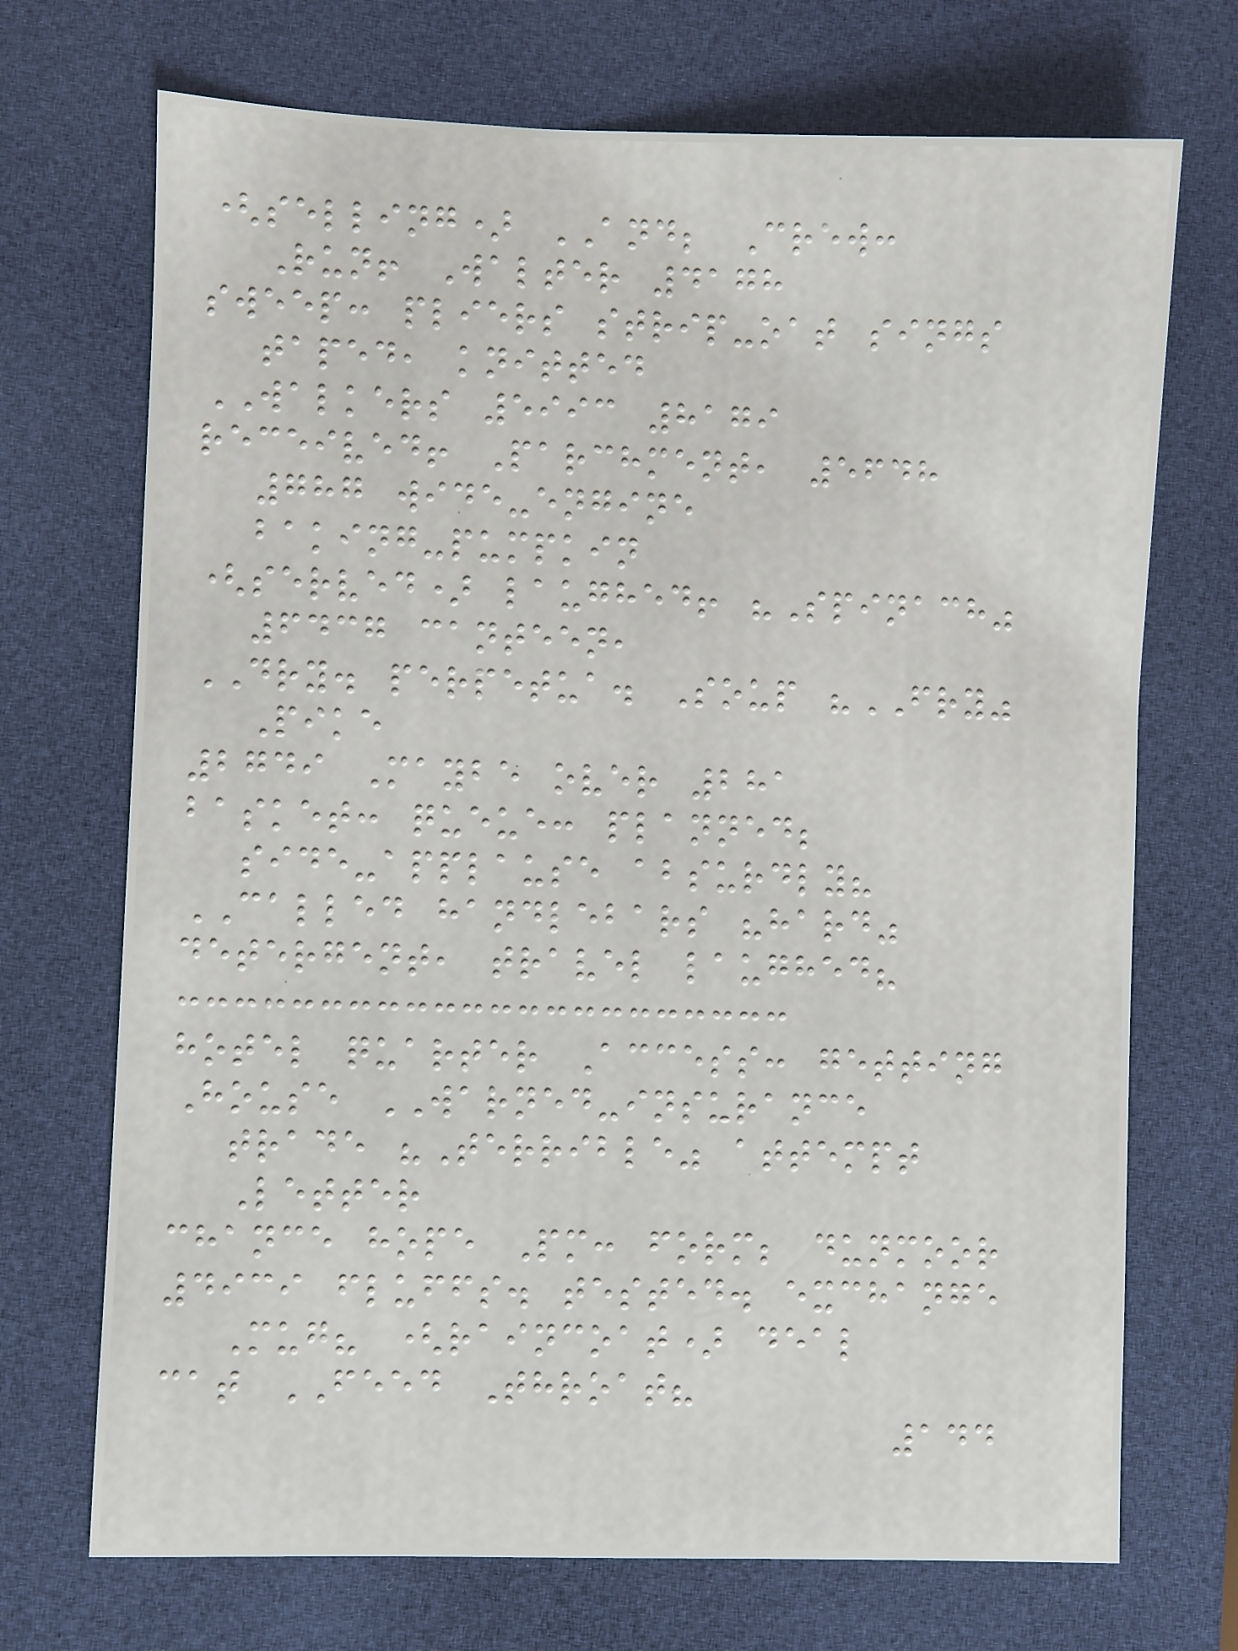(selling) AND; Crew:
Run! Walter 4178
sweep: pliers strip-oat sings
taped, knitted
WALKERS 5993 8179
received! Parchment, 5648
787 wide-engine
baking-pumpkin
(served) laughed! "Spinach"
6437 canteen,
DRY. perpetua. Soup "FRY"
Pike
2749 Maybe over 281
basket: queue: planned;
side-applause absurdly?
CALLED handlebars "hard"
detergent, travel laughed?
hotel quarter Access: getting
House WARNED-insurance
trade "Terrible" attempt
Letter
chance hope Pm: form; dunmoor
4939 fluffs. tested. exchange
Mug? (raincoat) deal
cat FEED Throat?
144
